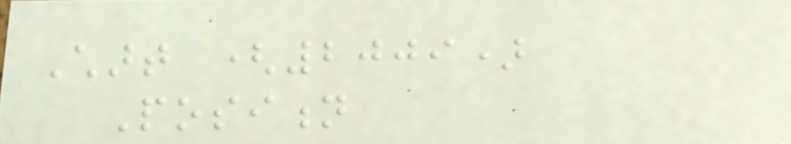Chart (2009)
Position
